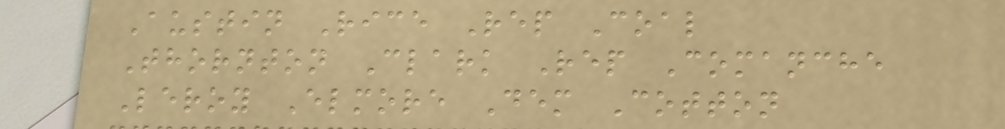Austin Rice Rep Coal
Thornton Clark Rep Comanche
Leroy Elmore Dem Cotton
